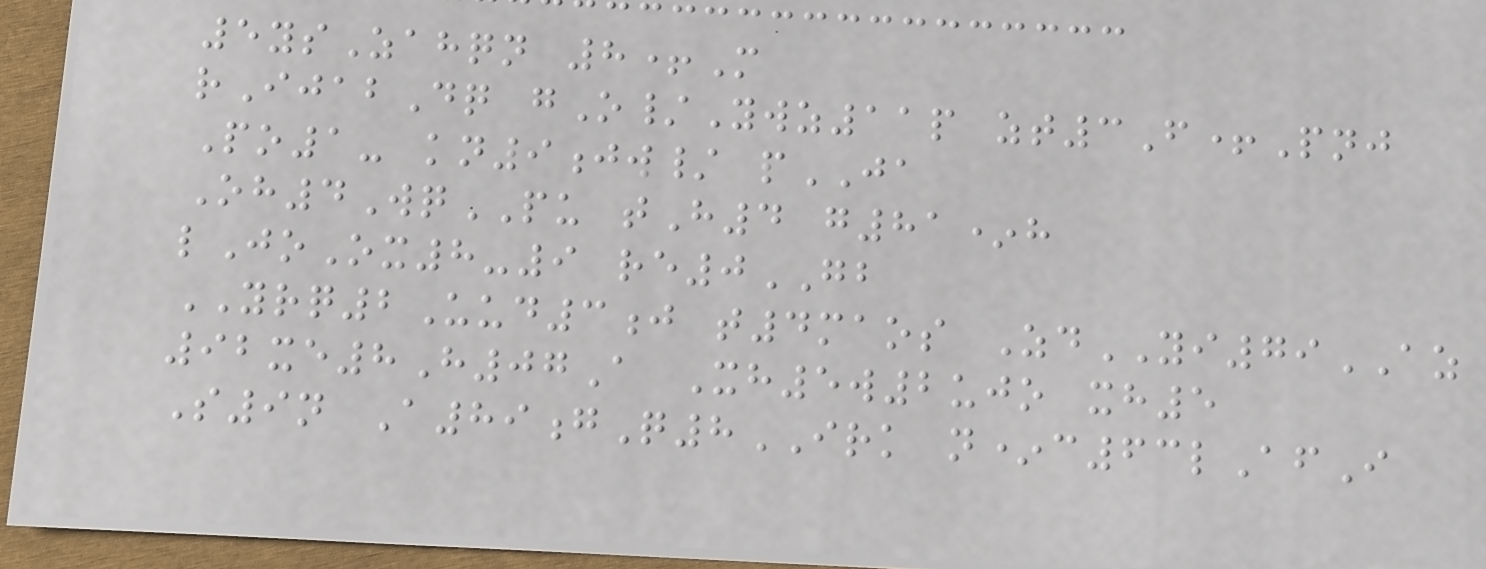5ysZahqn 8+M
rIjabDq gO/Ywz11p zt3F+Pnj
Po1- kn9jw/ pJA
Oh4WqPU tH4 g81*h
lJoOx8-9 re0GB
YRQ2Uud3j t4maos ZdYI79AZ
92xe8H07A Xh5w2ujo xh5
S9n A89gQ8IRK n*c63lAfI
